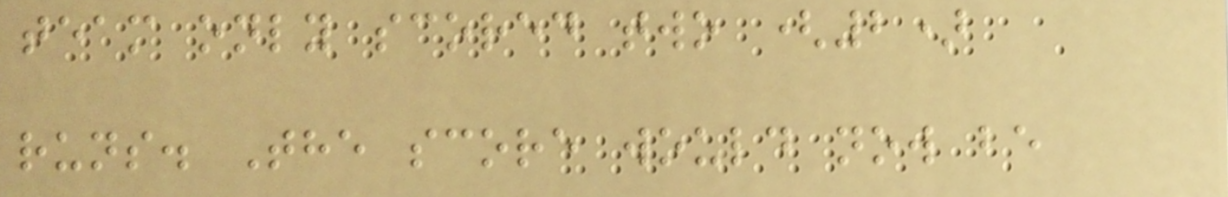team only scored two (2)
runs. The score would now be
